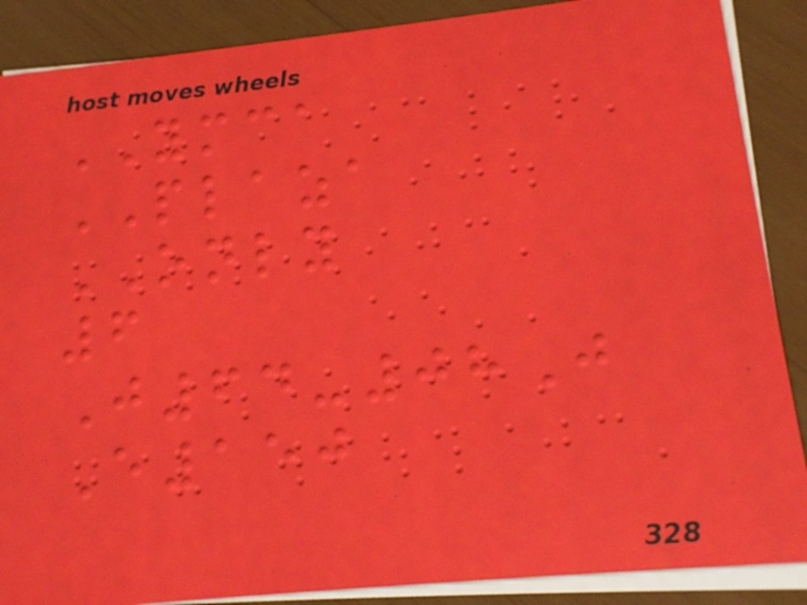YMCA
PLAZA
ONLY
6
J64-08J
E150
